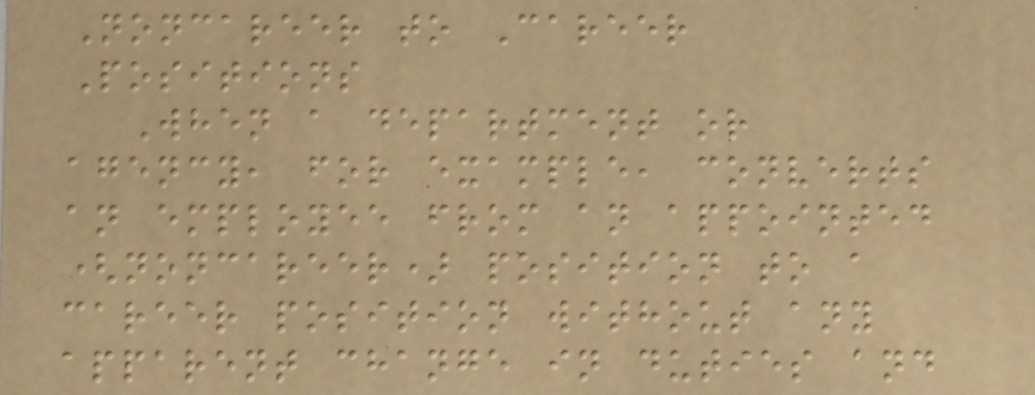Noncareer to Career
Positions
When a department or
agency, for example, converts
an employee from an appointed
(noncareer) position to a
career position without any
apparent change in duties and
